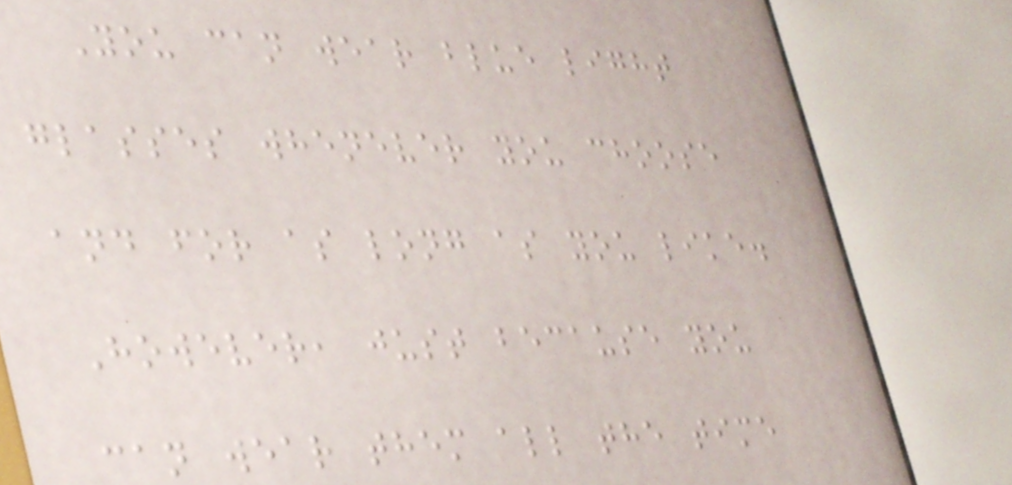You can wear blue light
glasses whenever you choose
and for as long as you like.
However, just because you
can wear them all the time
